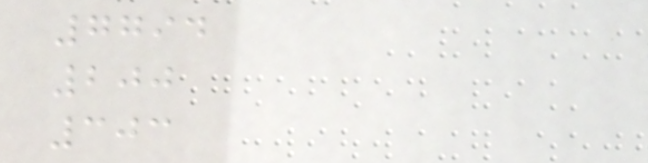7794
200
303
